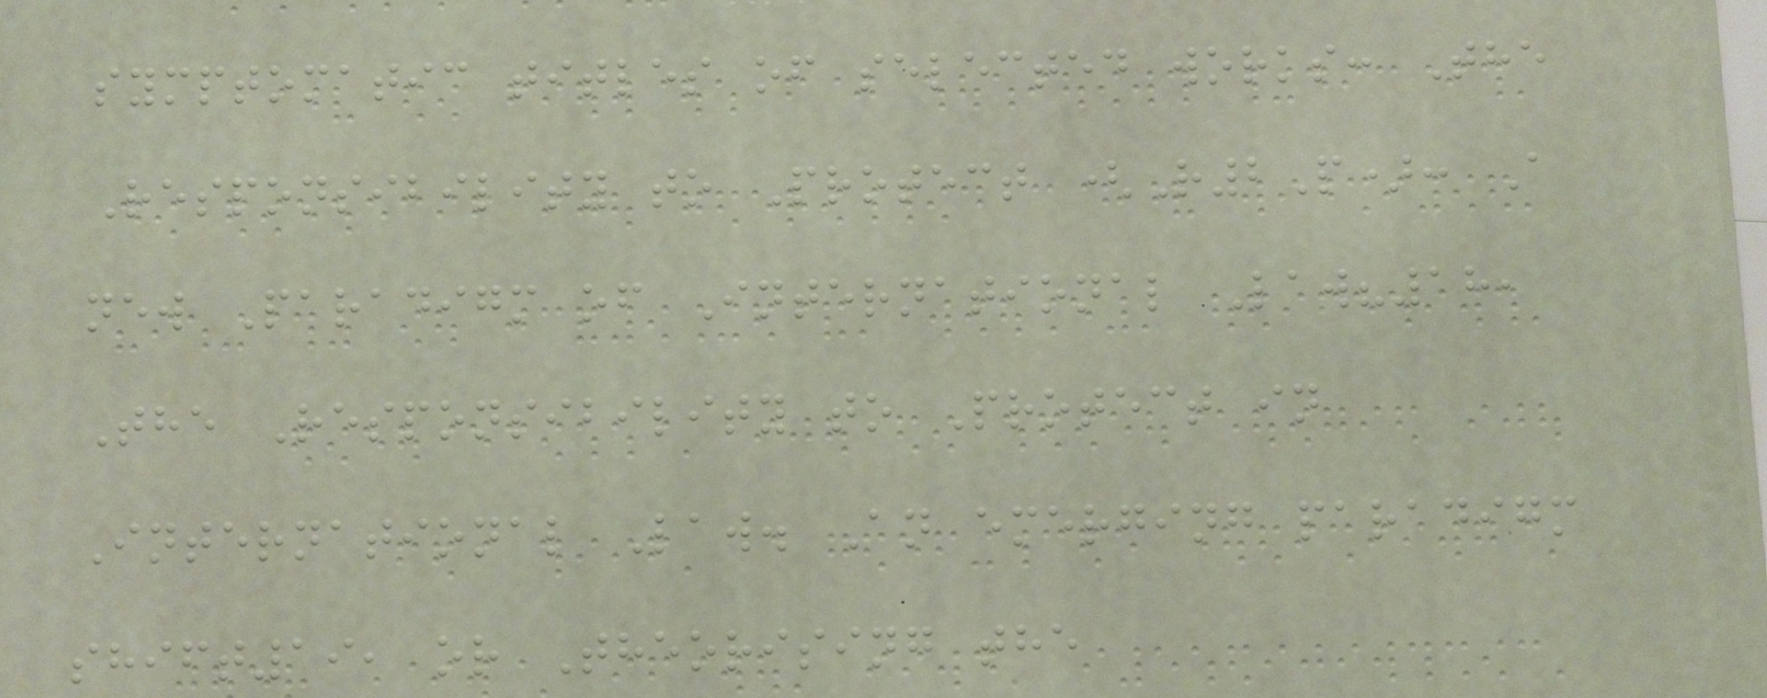symptomatic titles of selected works: The
Responsibility to Protect (R2P): A
new Paradigm of International Law?18,
The Responsibility to Protect in
International Law. An emerging paradigm
shift19, or Theorising the
